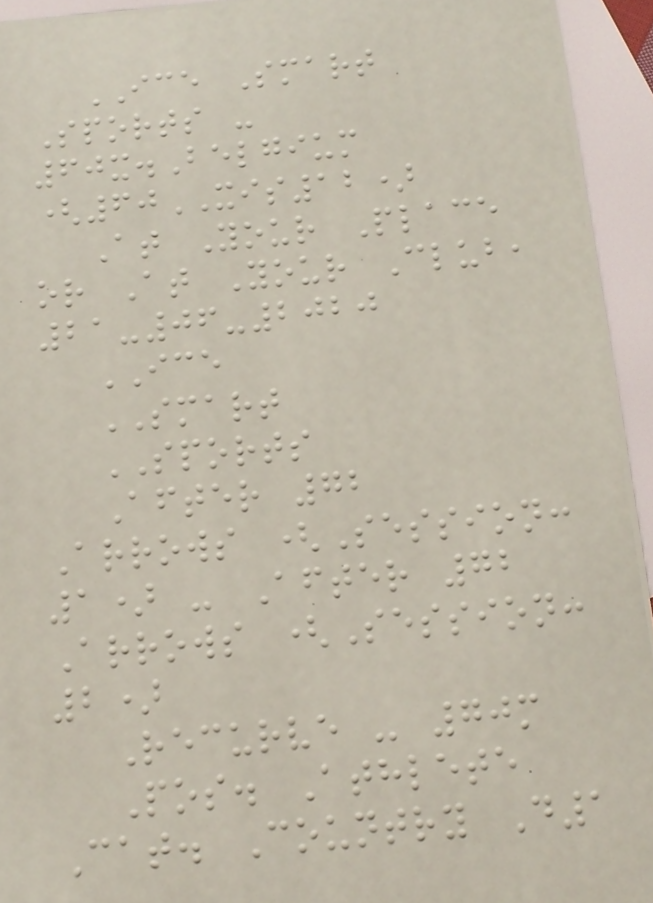ICE Smart
Sports -
60x.Belgium
(60XIS12)
At Your Place
or At Your Club,
21-06-2020
ICE
SMART
SPORTS
After 72
Arrows (Session:
1) - After 72
Arrows (Session:
2)
Recurve - 70m
Pos. Athlete
Cat. Country D1
